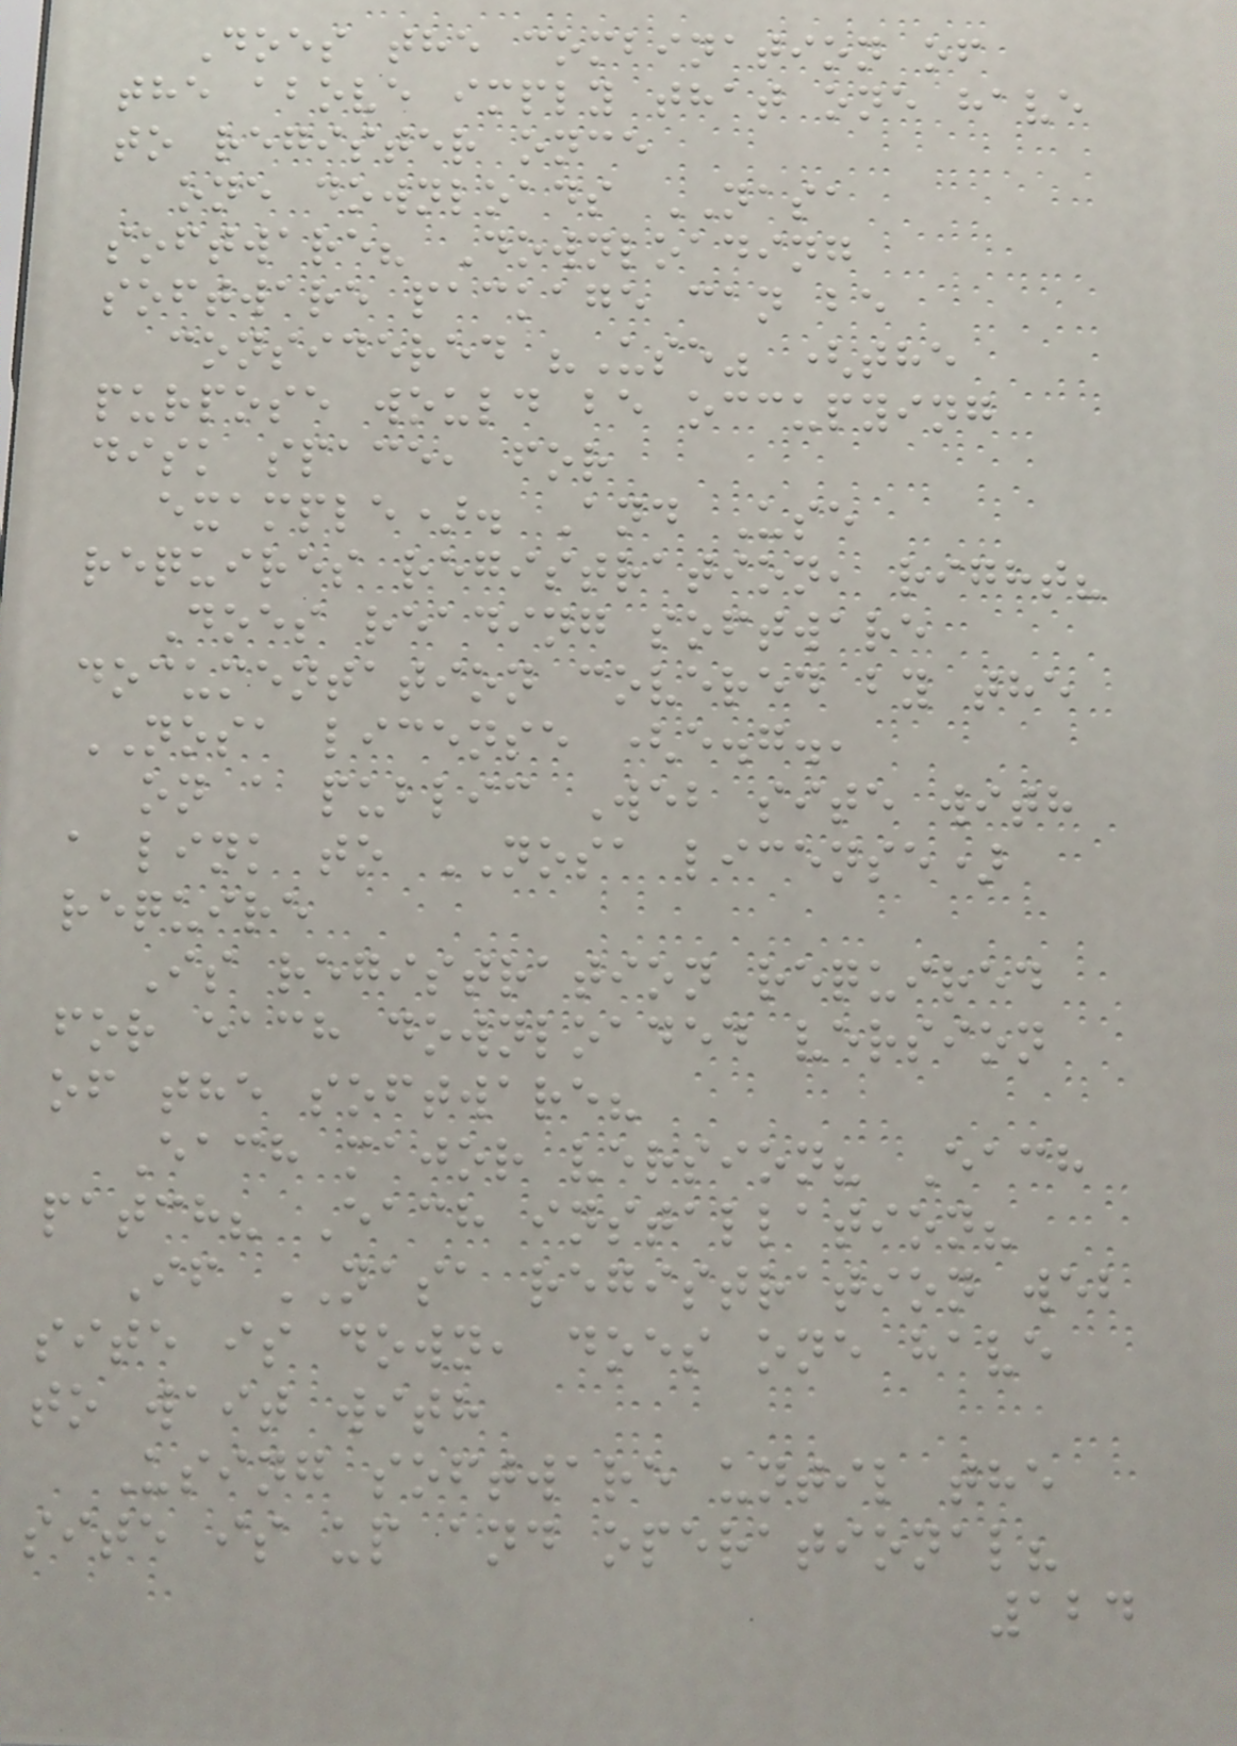Does the combination of
the above imply that one have
to register once
one downloads NASA
software? Downloading
software package can be
considered "Use" (the
purpose would be occupying
disk space, for
example). And Use
requires registration, right?
Does reading software
documentation covered by the
NOSA license (e.g.,
on a public Web site with
a link to NOSA license)
require
Is registration required
for each downloaded version
of the software?
Each major version? Each
patch? Each installation?
If NASA registration web
site is down, does one have
to wait with
Using software until the
site is up and operational?
124
